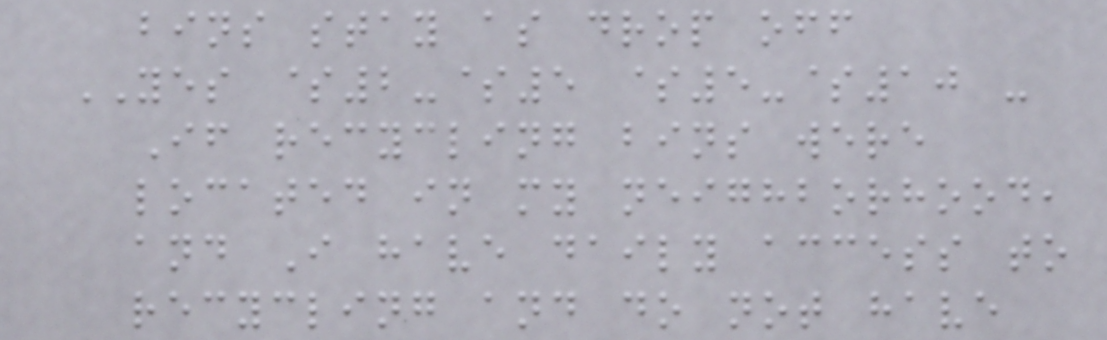bins stay as drop off
YES $2-$5 $5-$10 -
If recycling bins were
located in my neighborhood,
and I have daily access to
recycling and do not have
